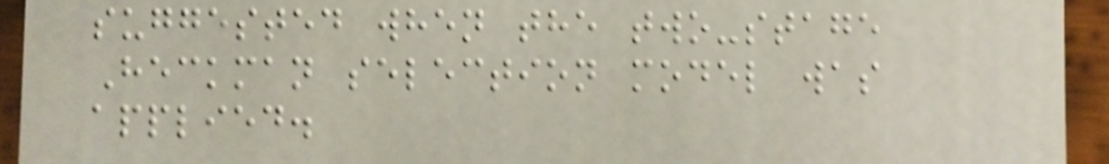suggested when the two-stage
Heckman selection model was
applied.
